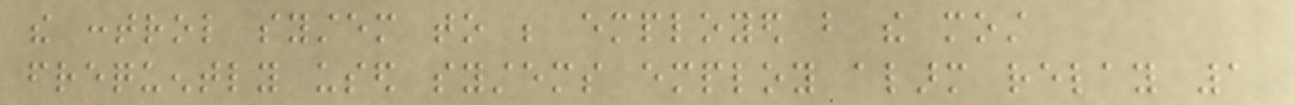the control system to be employed but the most
frequently used systems employ alarm relay 1
